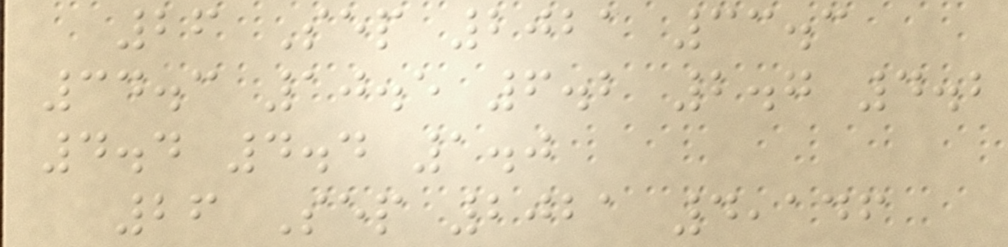26 Sep 2021 33.3
34.3 10.5 6.2 2.7 4.2
4.4 4.4 1.0
26 Sep 2021 4,146
